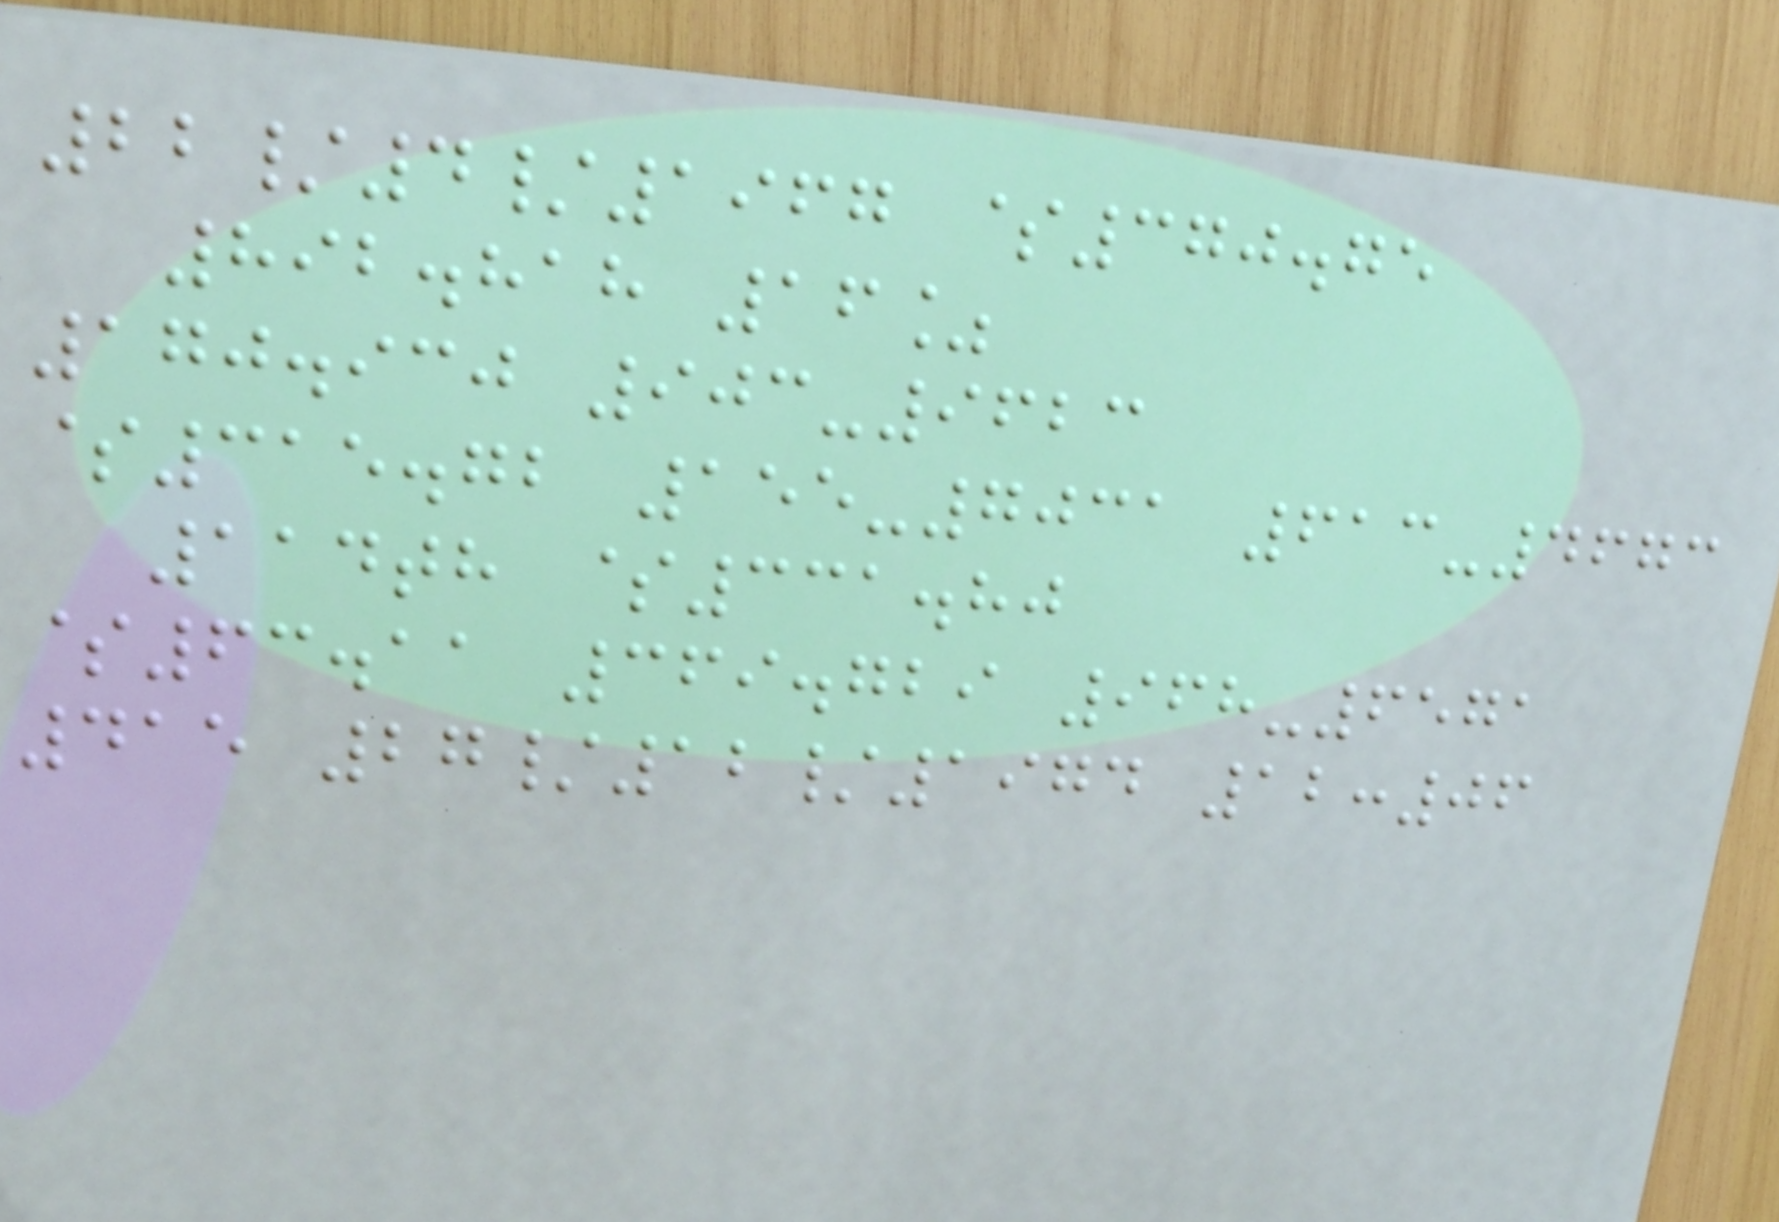22/4/1967 $370.75
892.818 16%
170.930 903-9623
$315.72 155-7031 613-4673
114th $331.80
$63.11 369.729 968-6571
415 27/12/1974 12:06
